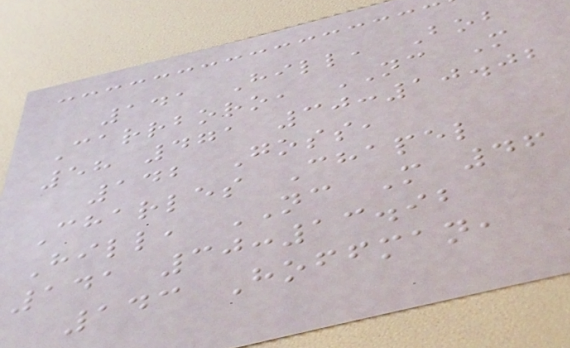141 Hill, Bob
Carrboro, NC M
58 471 30:10.02
142 Goss,
Charles Chapel
Hill, NC M 46
141 30:13.92
143 Hoffman,
